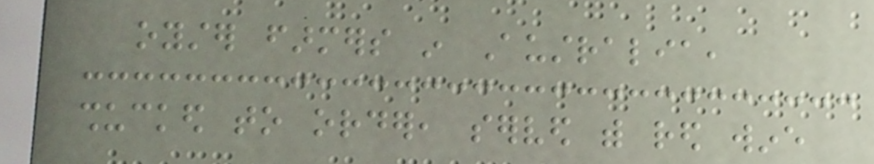oyster farmers in Australia,
shucked to order, served with red wine
